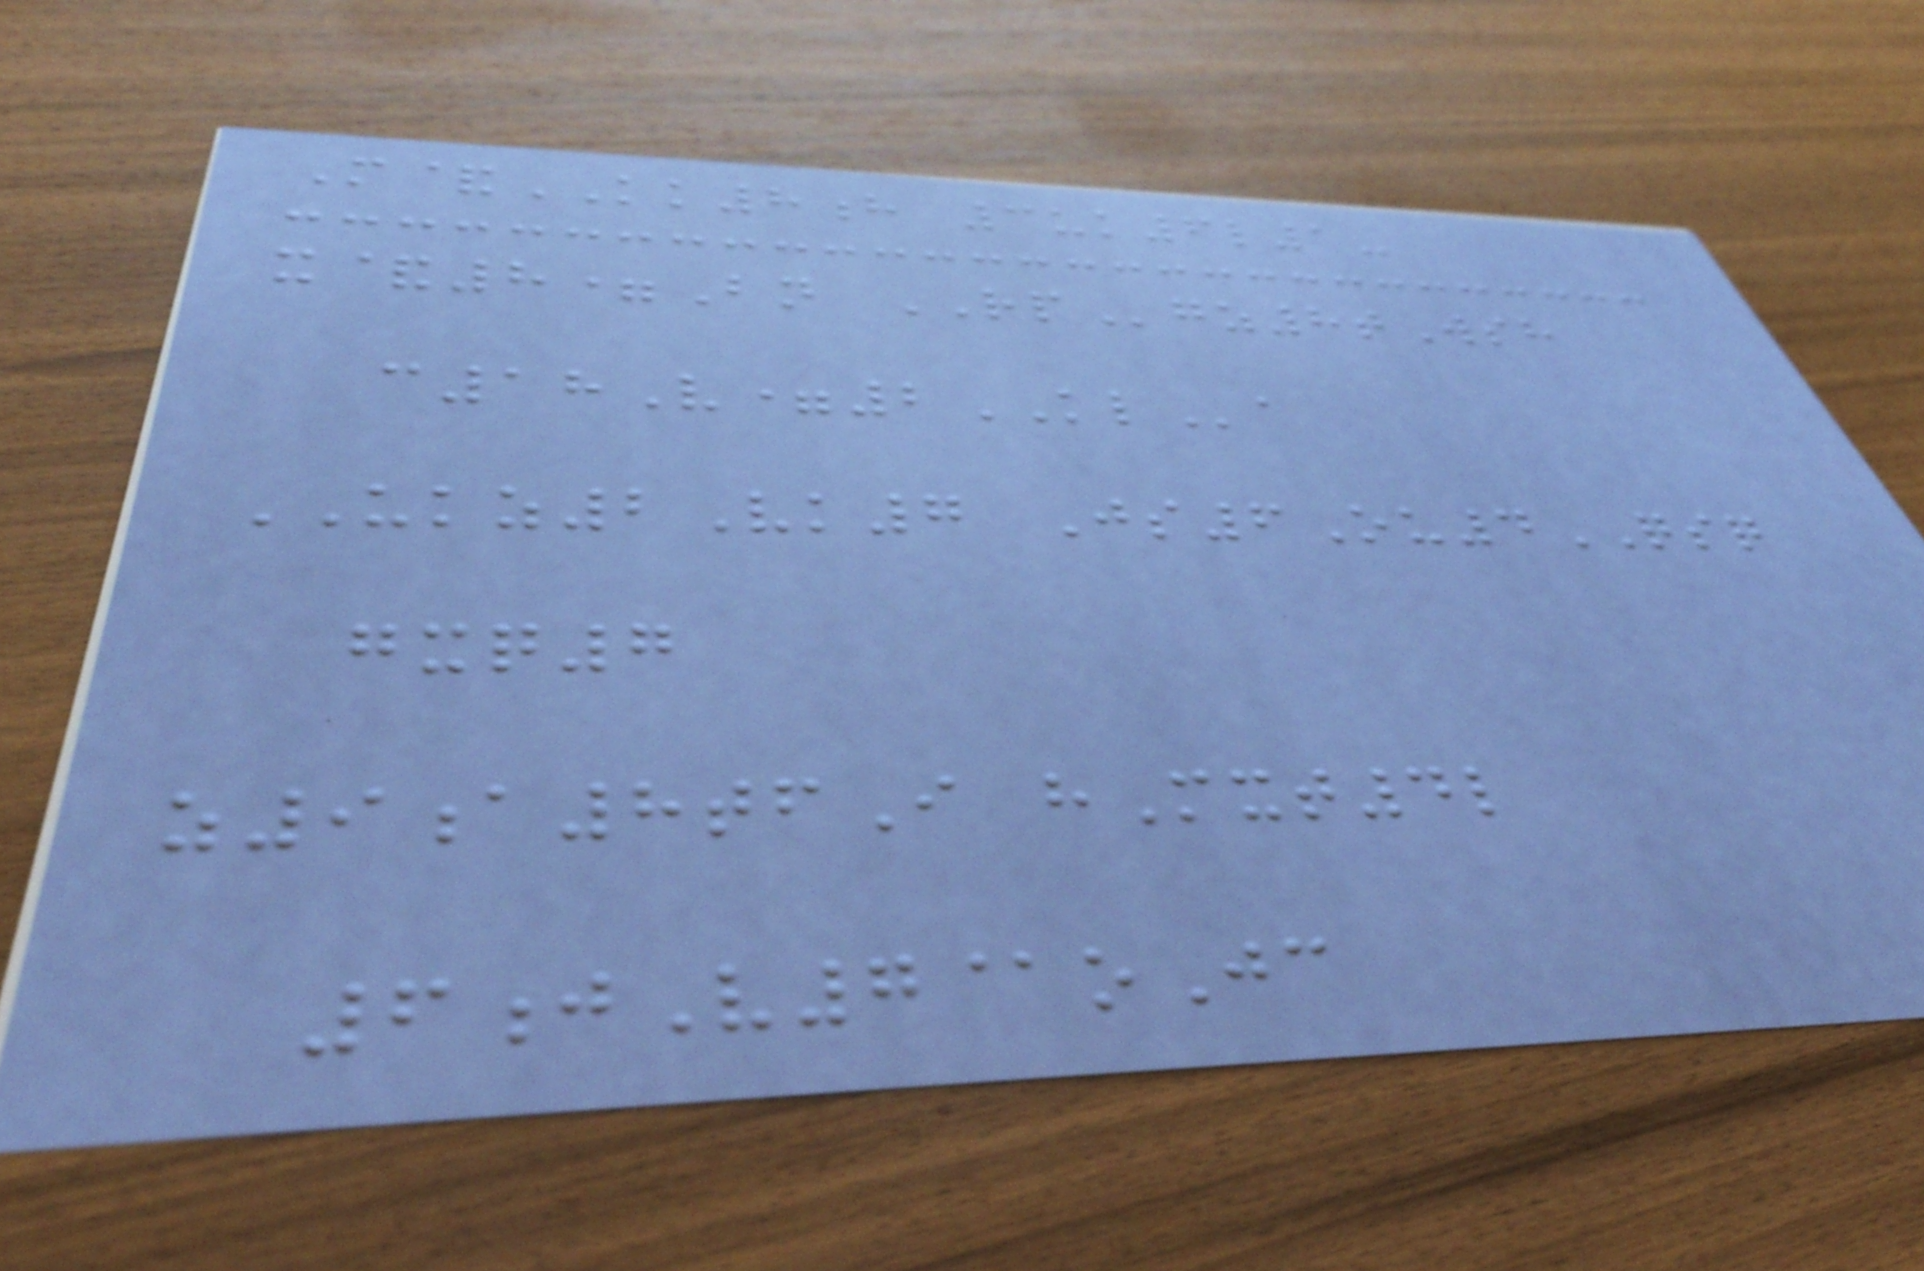M&KK8h 3uk6l1-
x&8=Bn RPgz8tWsh
c18V=2KLa
UKZ2Vk7 Js6Ou4QSQ
gxq7
z9a8tfI hMxt4l
6jV7@oJc
